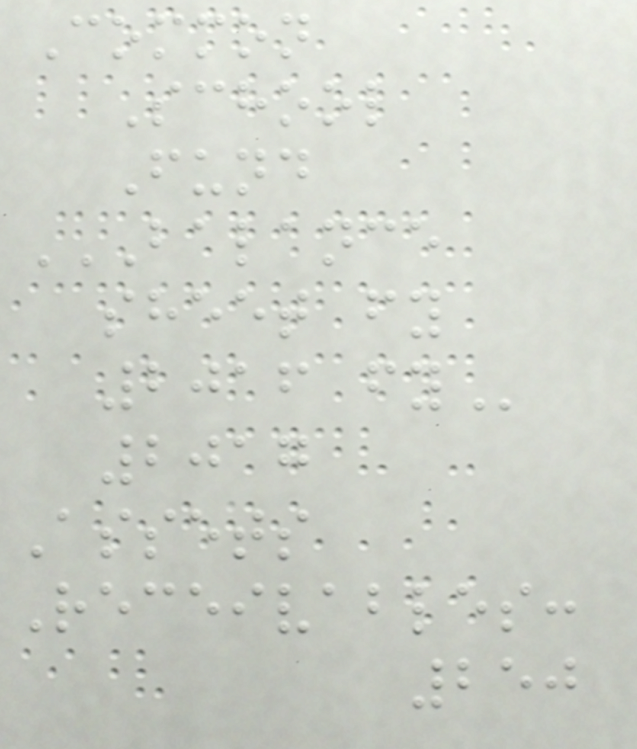Common
School
Fund
BALANCE
SHEET FY
2016 FY
2017
Assets
Receivables:
250
